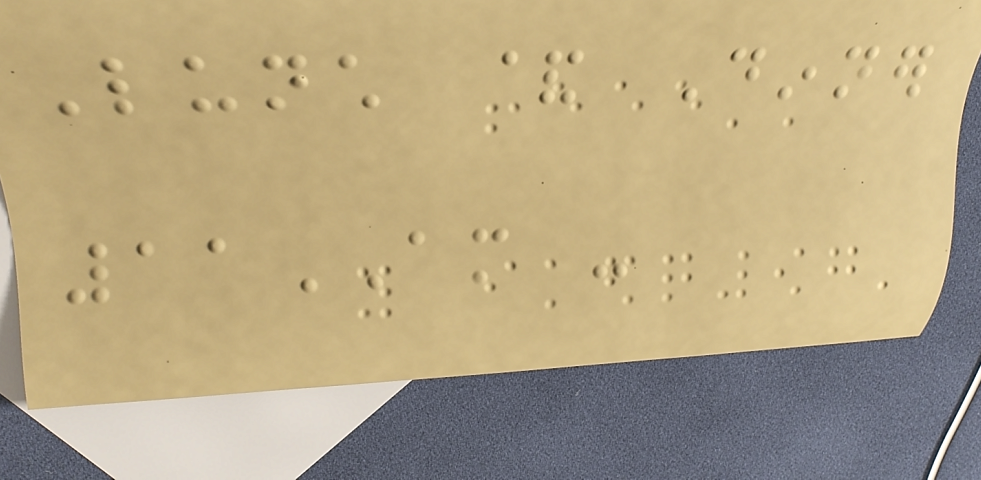Lunch & Dinner
11AM -
